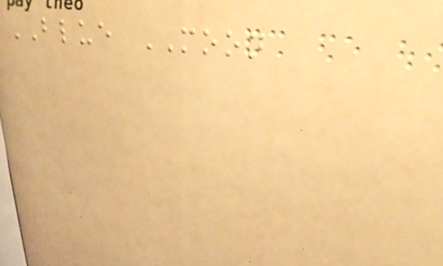BLUE MOON
